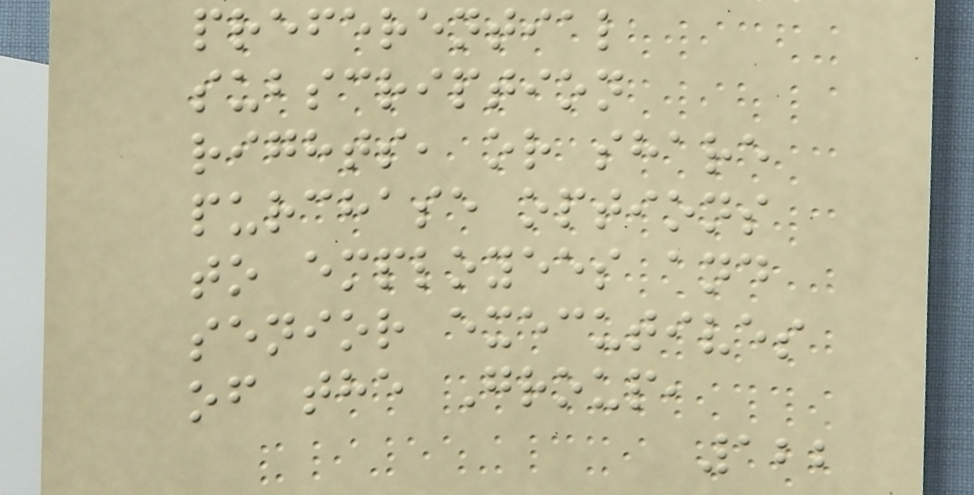preferential
subscription
rights, or share
purchase options
to employees and
senior executives
of the Group,
122
